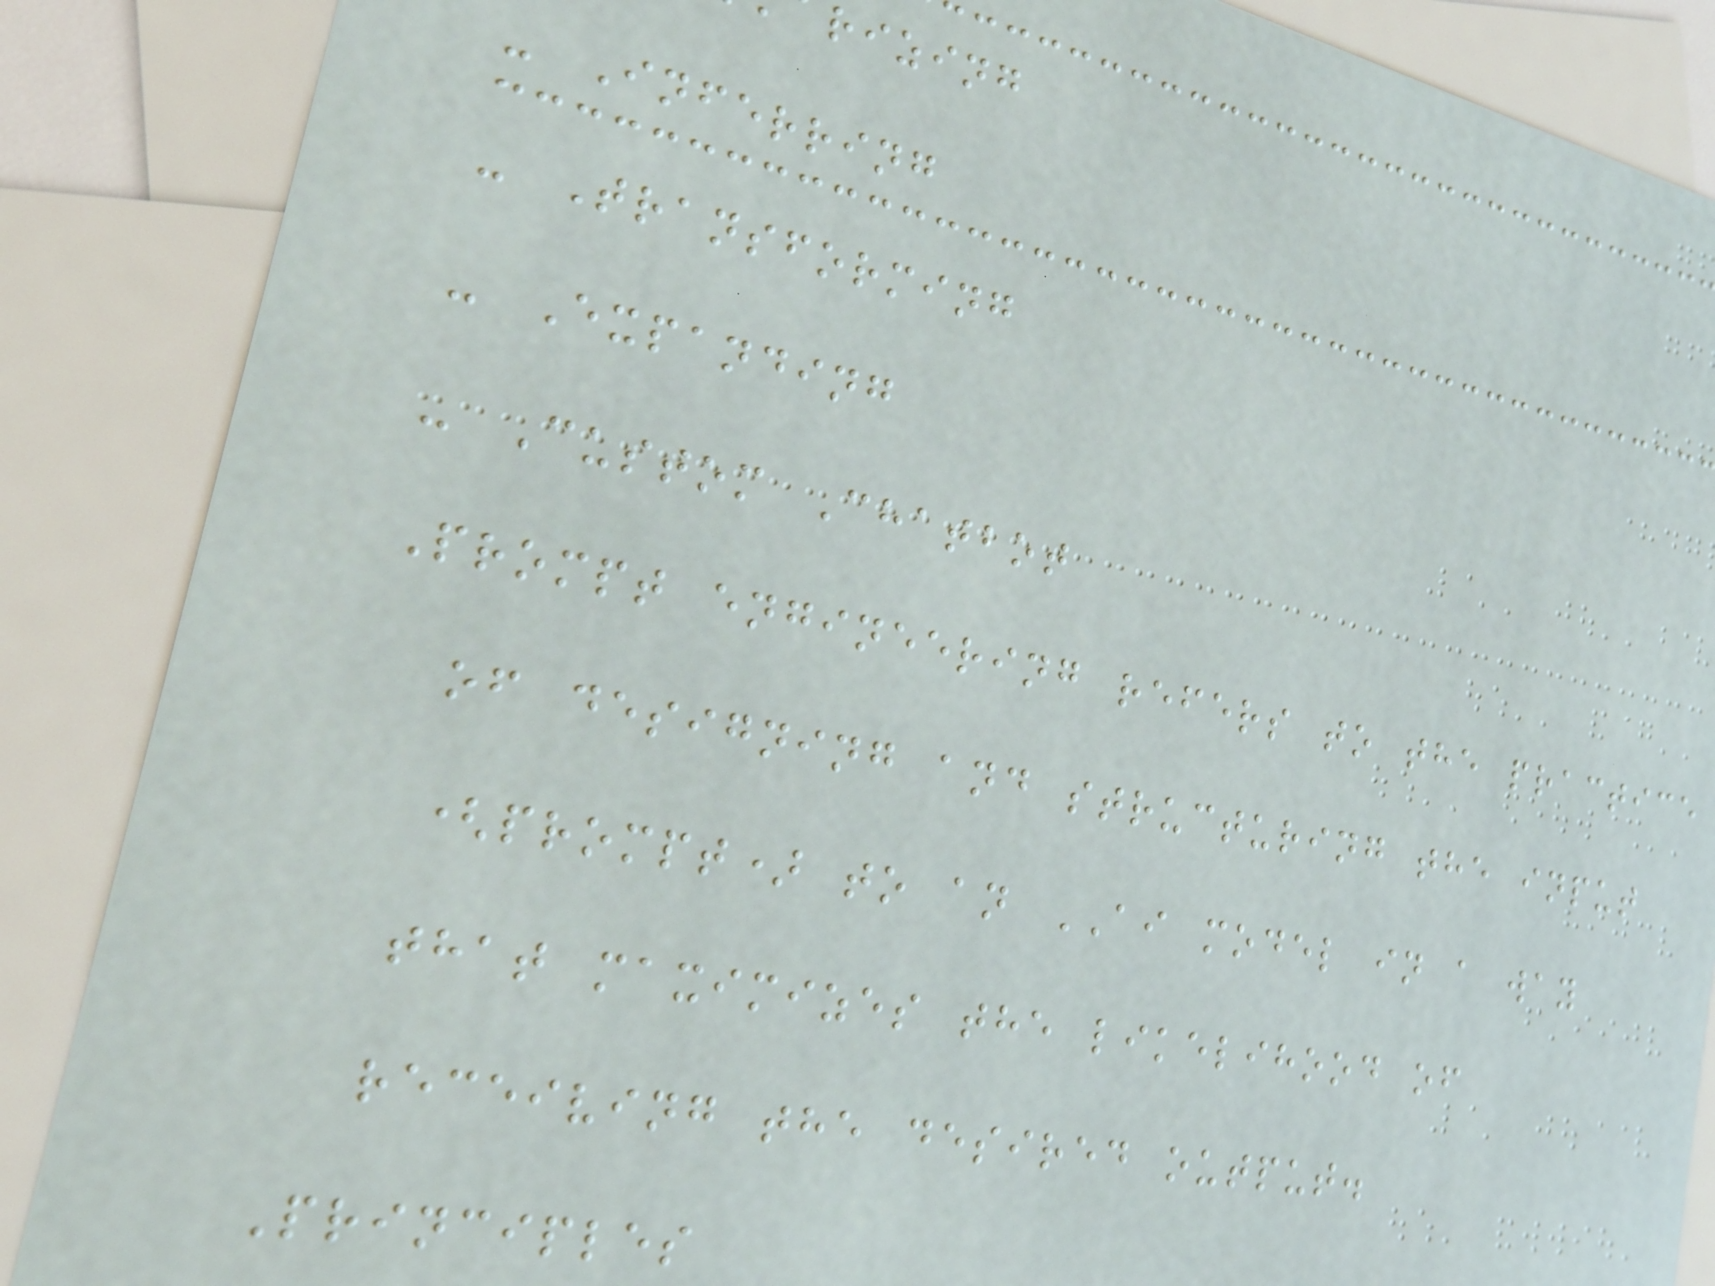rizing
- Inferring
- Transforming
- Expanding
- Custom Chatbot
Prompt engineering refers to the practice
of designing and structuring the input
(prompt) to an AI model in a way
that maximizes the likelihood of
receiving the desired output.
Principles
